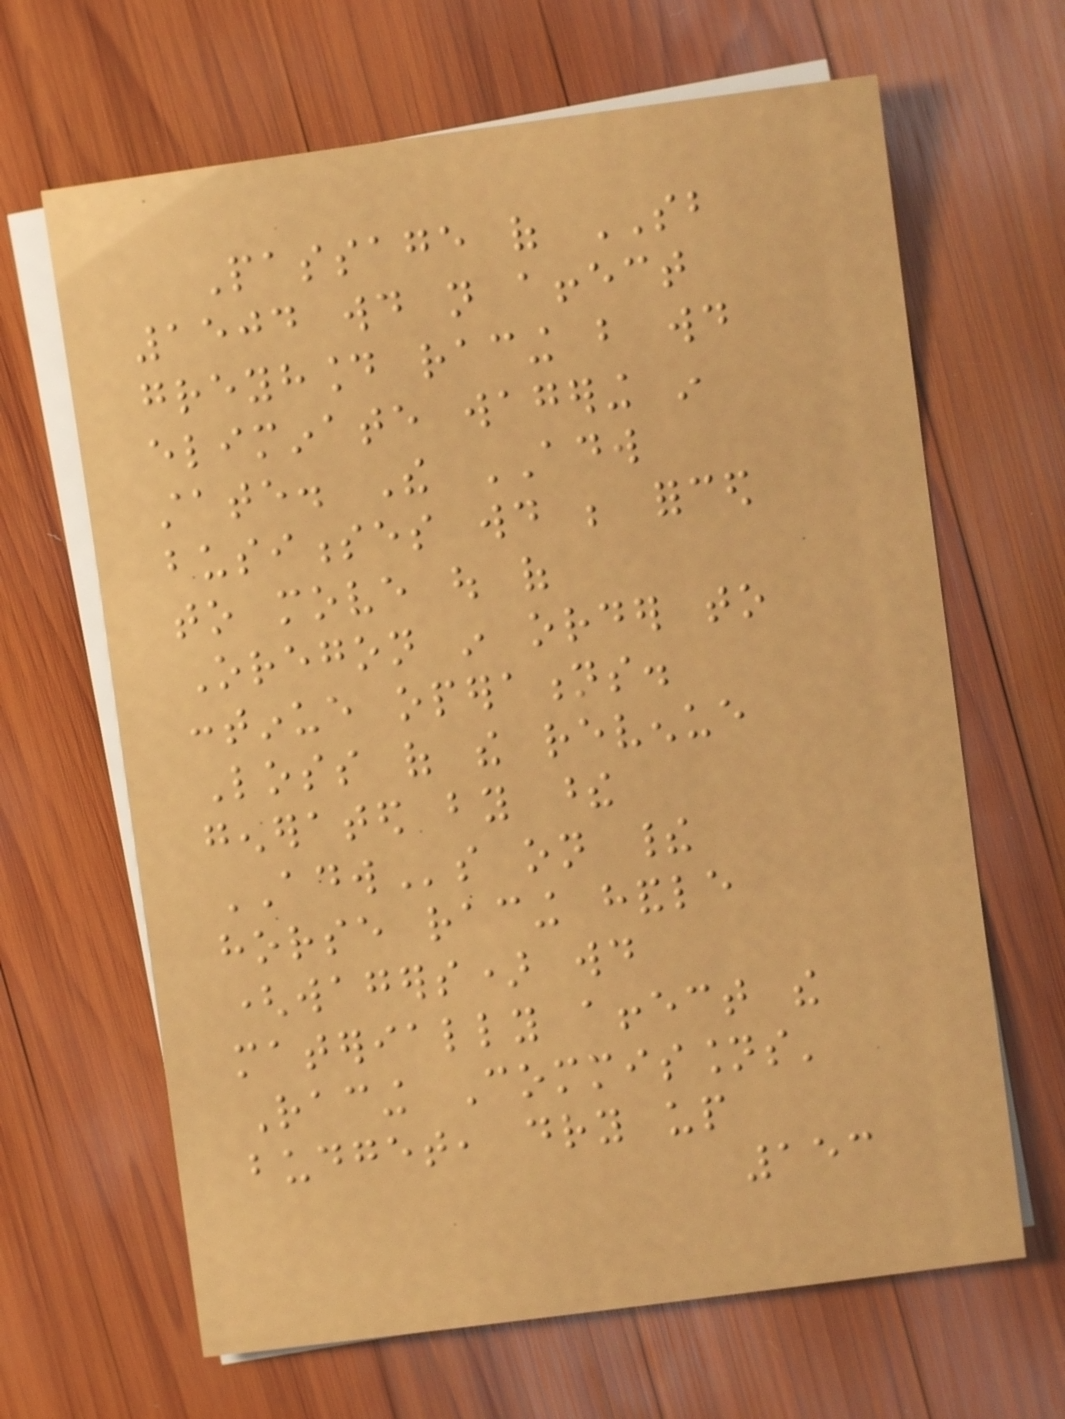Passage of SB
1504 would not affect
greyhound racing but would
eliminate wagering in
state. The ADW
businesses would be forced
to move out of
Oregon in order to
continue operations.
Loss of the revenue
generated by these
ADWs on their
horse racing handle
(wagers) would
materially affect the
Racing Commissions'
budget, dry up
153
